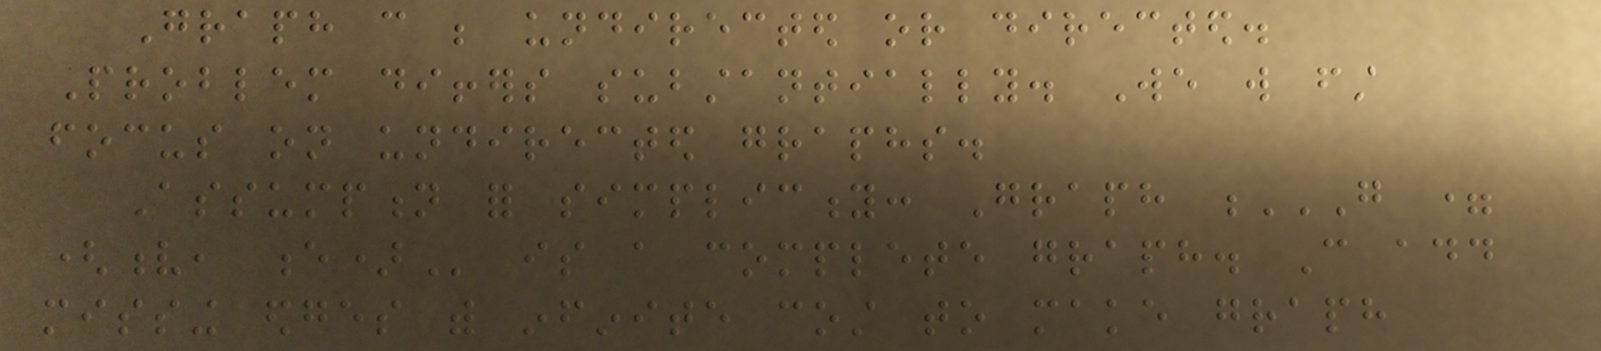Graph can be undirected or directed.
Problem differs substantially. We will first
focus on undirected graphs.
Assumption for simplicity: Graph G =
(V, E) is a complete graph. Can add
missing edges with infinite cost to make graph
